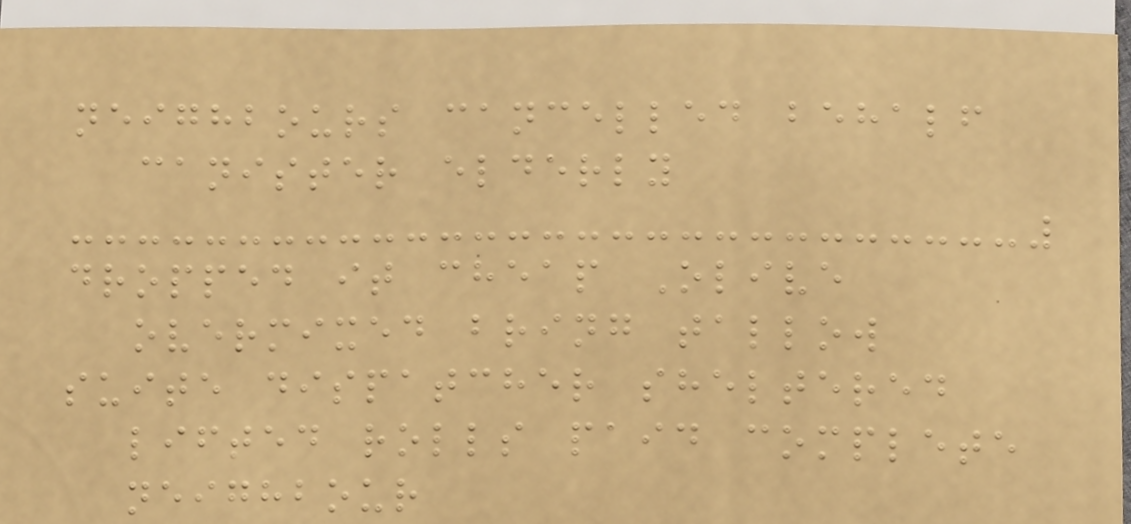neighbours cancelled behalf
canister elderly
dropped it cheap Olive
overmixed bring tallow
suite dispatcher sheltered
lifted rolls paid complete
neighbour
